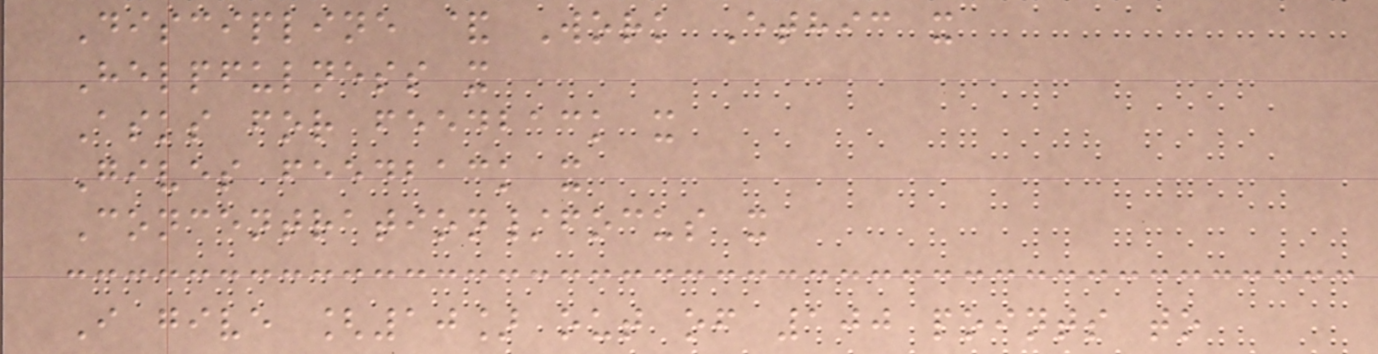Discipline & Work Ethic x
Helpfulness x
Asks for feedback x
Gives feedback x
Concentration/focus x
I give [10] out of 100 points to
